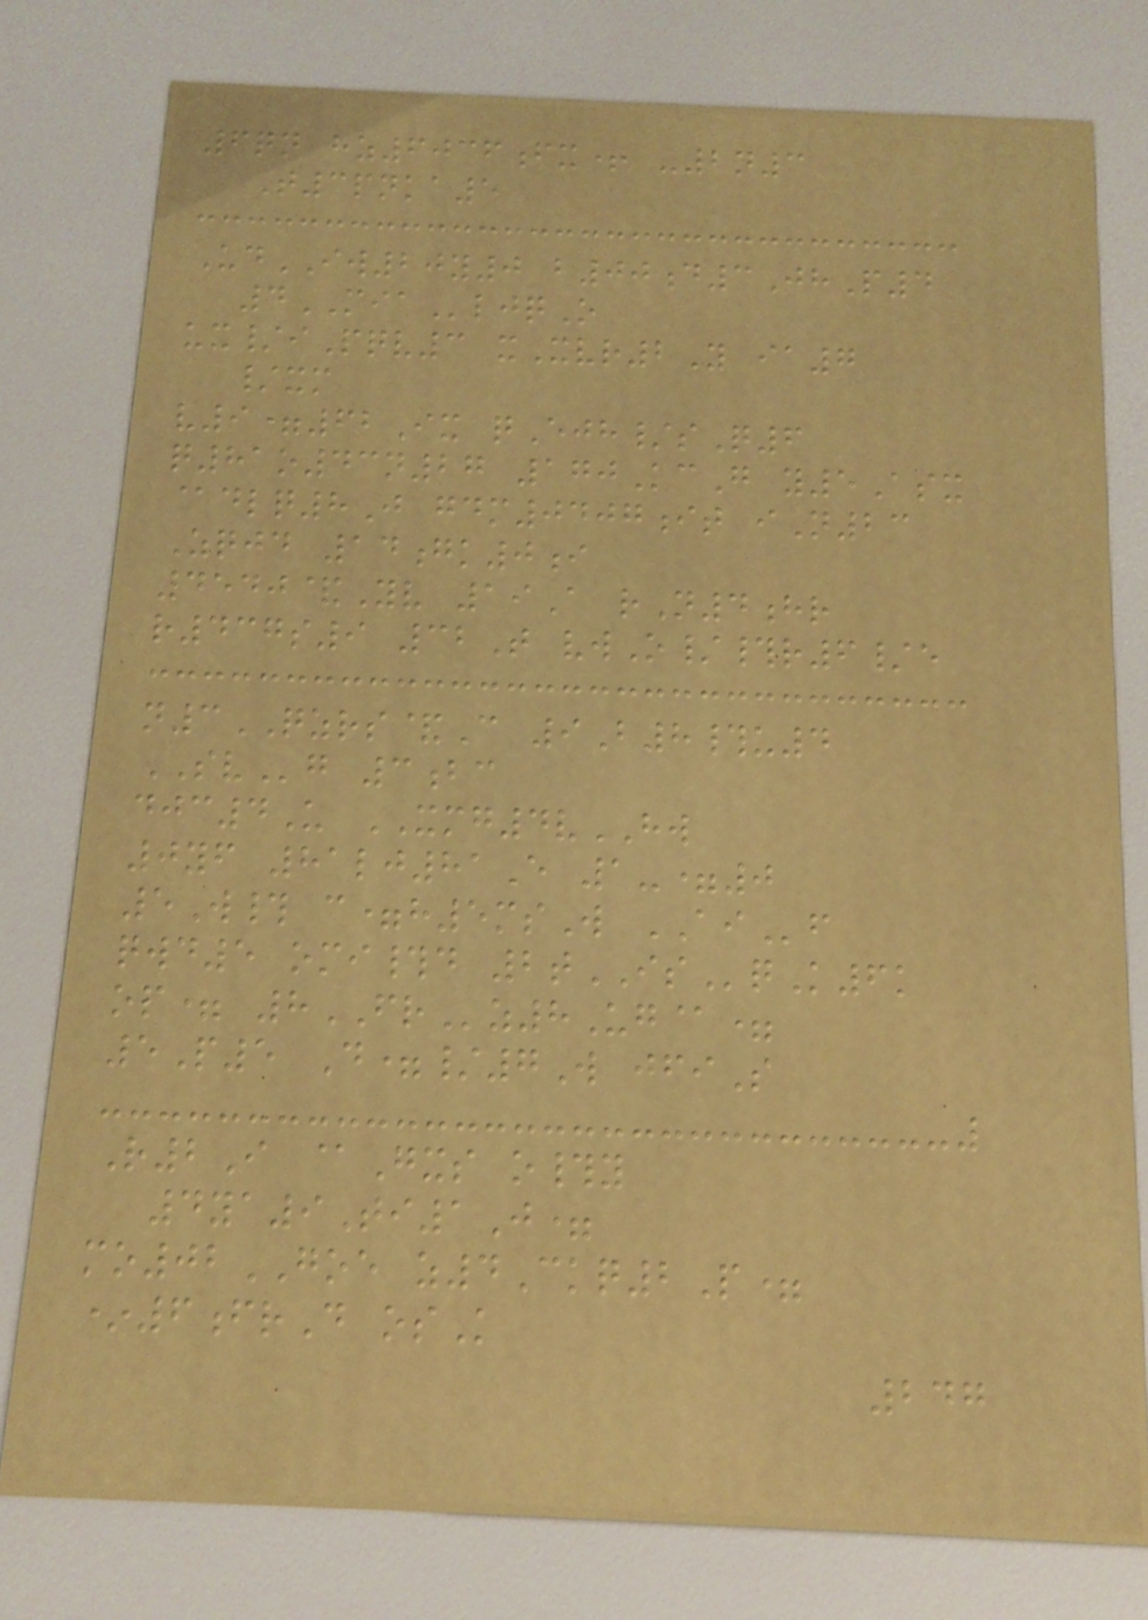6qn hz6036fx+ -2n3
T3pnka5
UdIW20y0 b00d3JhP4
4MIAljqO
ux/iPqv3 xXvr2Y ia7
/xm
v9=62Ix qEjh/sQ6
q81o43n27 170KcG y5Asx
@dlq8J gdm0407it iN23
Zqjd 14gk0i
4540&Yv 19A rN4hr
r437s9 32T vwO/#r6/e
n3QZRS&C 9B8#u4
SVg 3bc
djc4U XMG4vHW
0yf 81lj81E 1-=0
5W# c=h5msW AIf
qwd5 omi#d 2tISqK6k
op= 8FRz8Ug@=
5P5 D=/7W jfiS
R2I @Gxs o#y
4ya9Ti1J=
mo02GOE z4Ckq2P=
*6frD osK
247
